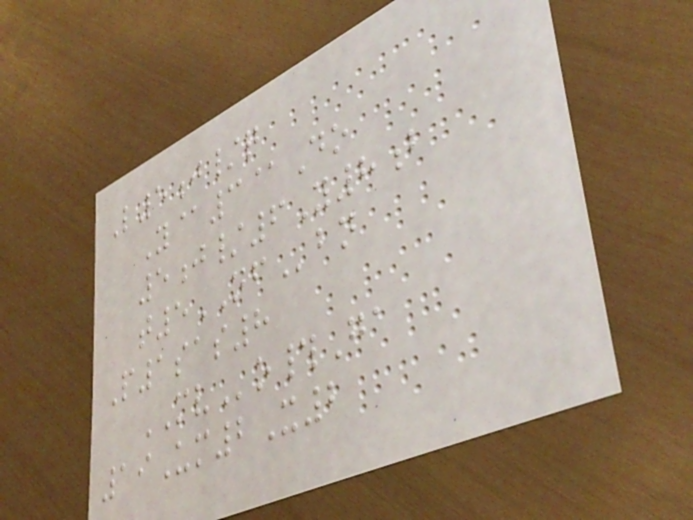L5j/q
Y@3@Do
5j/6Y8b
t5NFbn
P1sas8
MVo#Ga
19Um2X2
